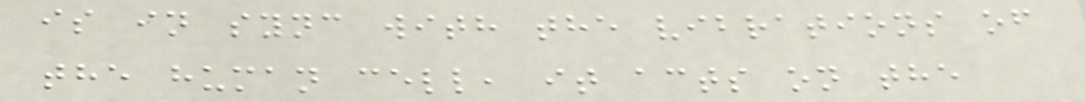is in sync with the vibrations of
the human cell, it acts on the
